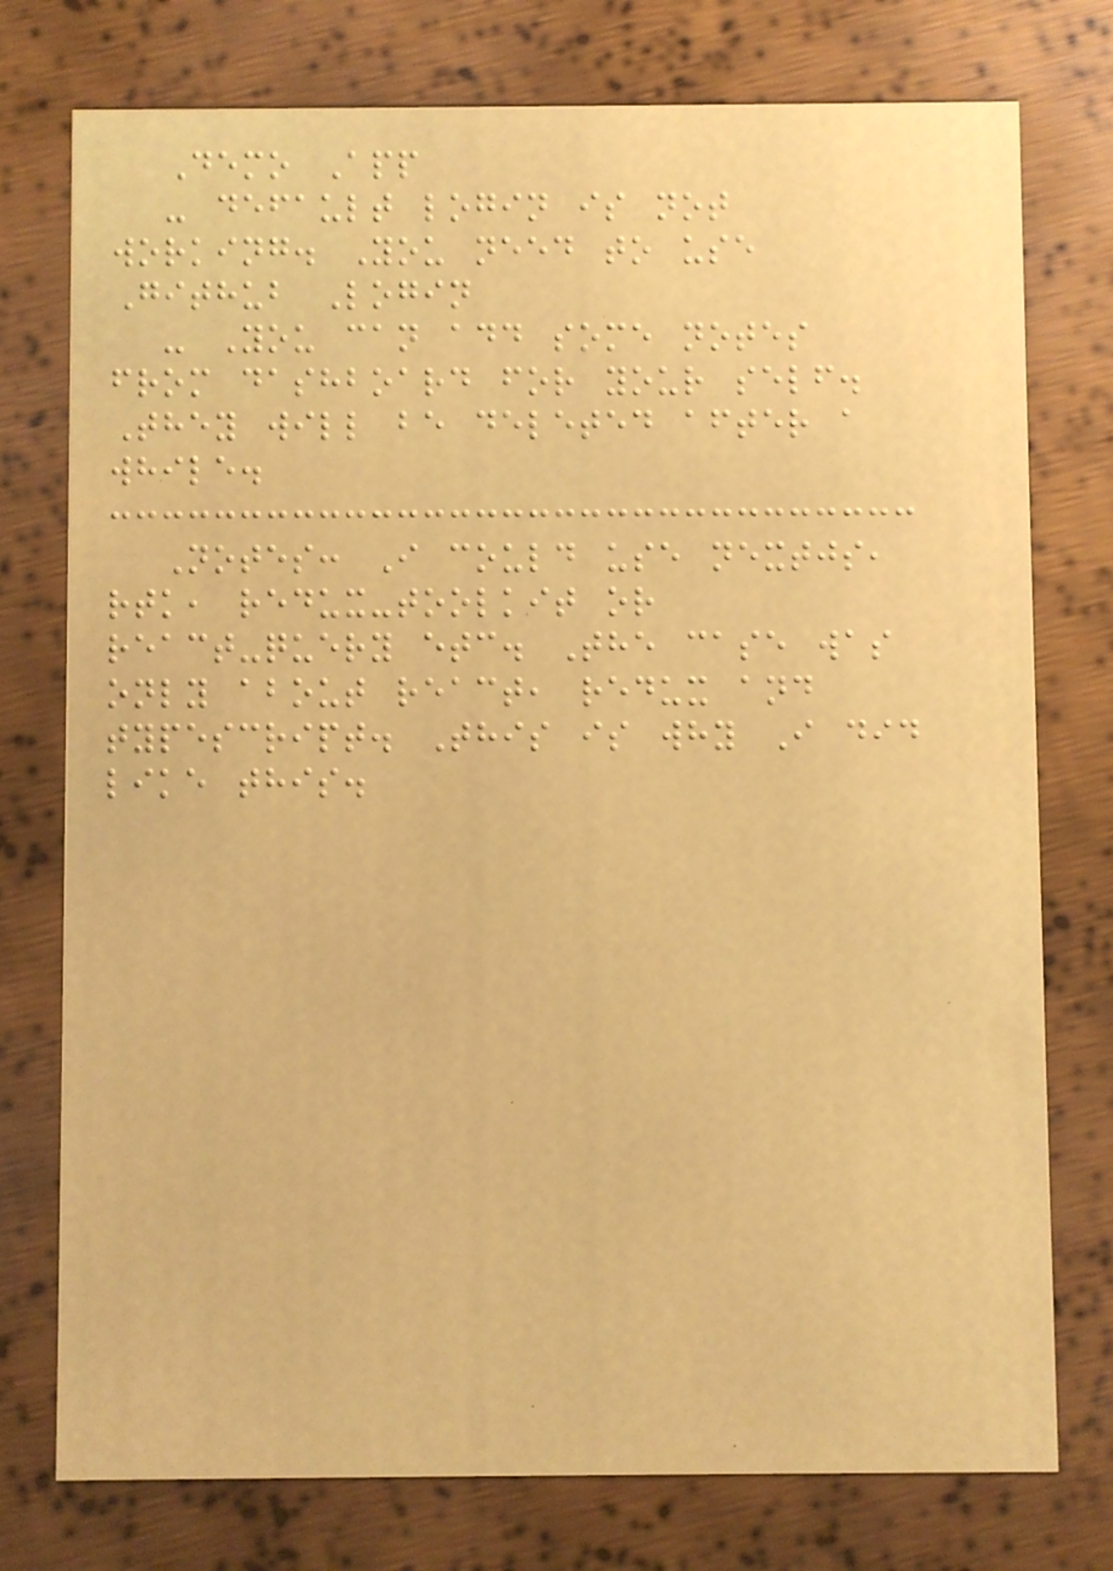Demo App
- default login is not
working. You need to use
Github Login
- You can add some notes
from dashboard for your self.
They will be deleted after a
while.
Notes: I could use nextjs,
rtk, redux-toolkit or
react-query etc. The case was
only about react, redux and
typescript. This is why I did
like this.
